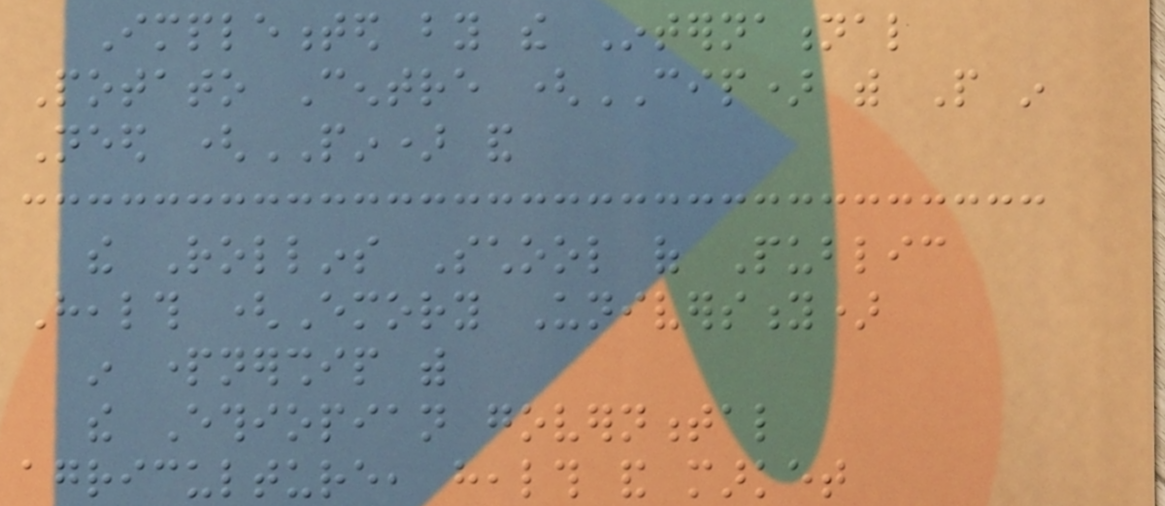Implemented by the International
Potato Centre (CIP) with People in
Need (PIN) and
the Rollins School of Public
Health (Emory University)
in partnership with
the Ethiopian governmental
agriculture, health and market
